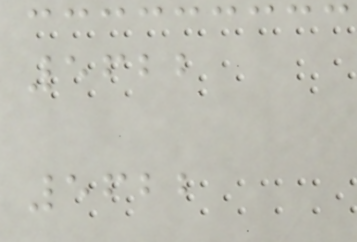5622
5622
